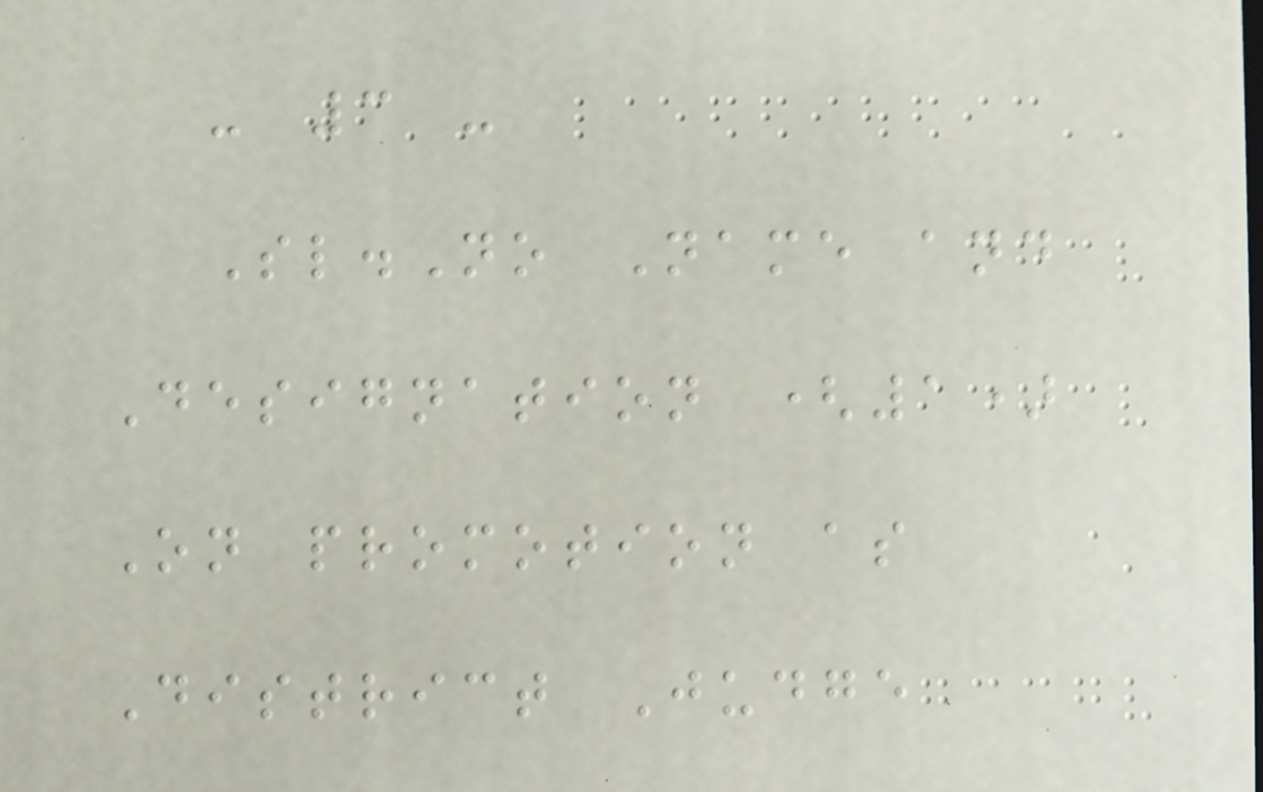- 3 -
Sl.No Name and
Designation (1)
On promotion as
District Judge
